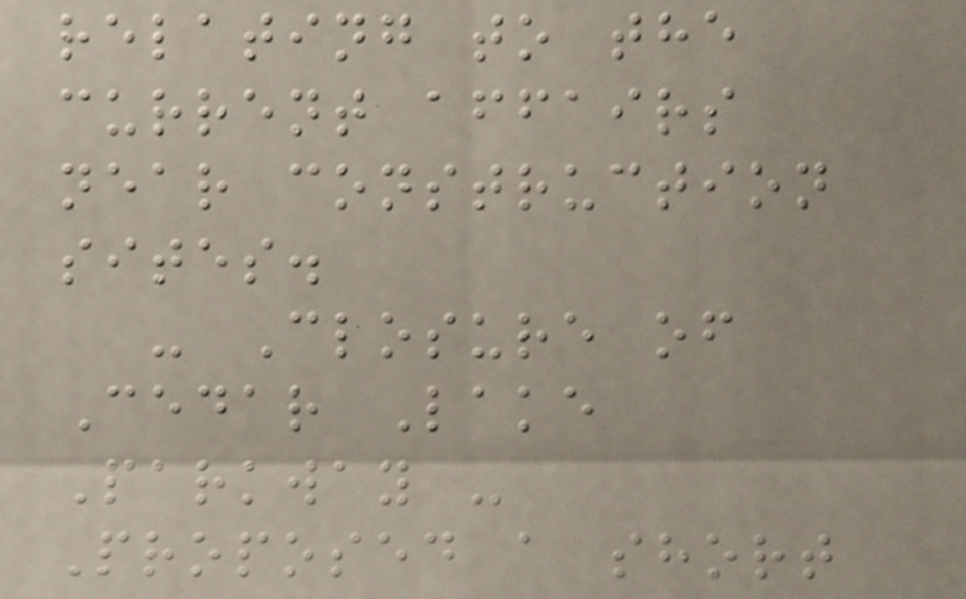relating to the
current affairs
near construction
sites.
- Closure of
Cedar Lake
Parkway -
Proposed a short
